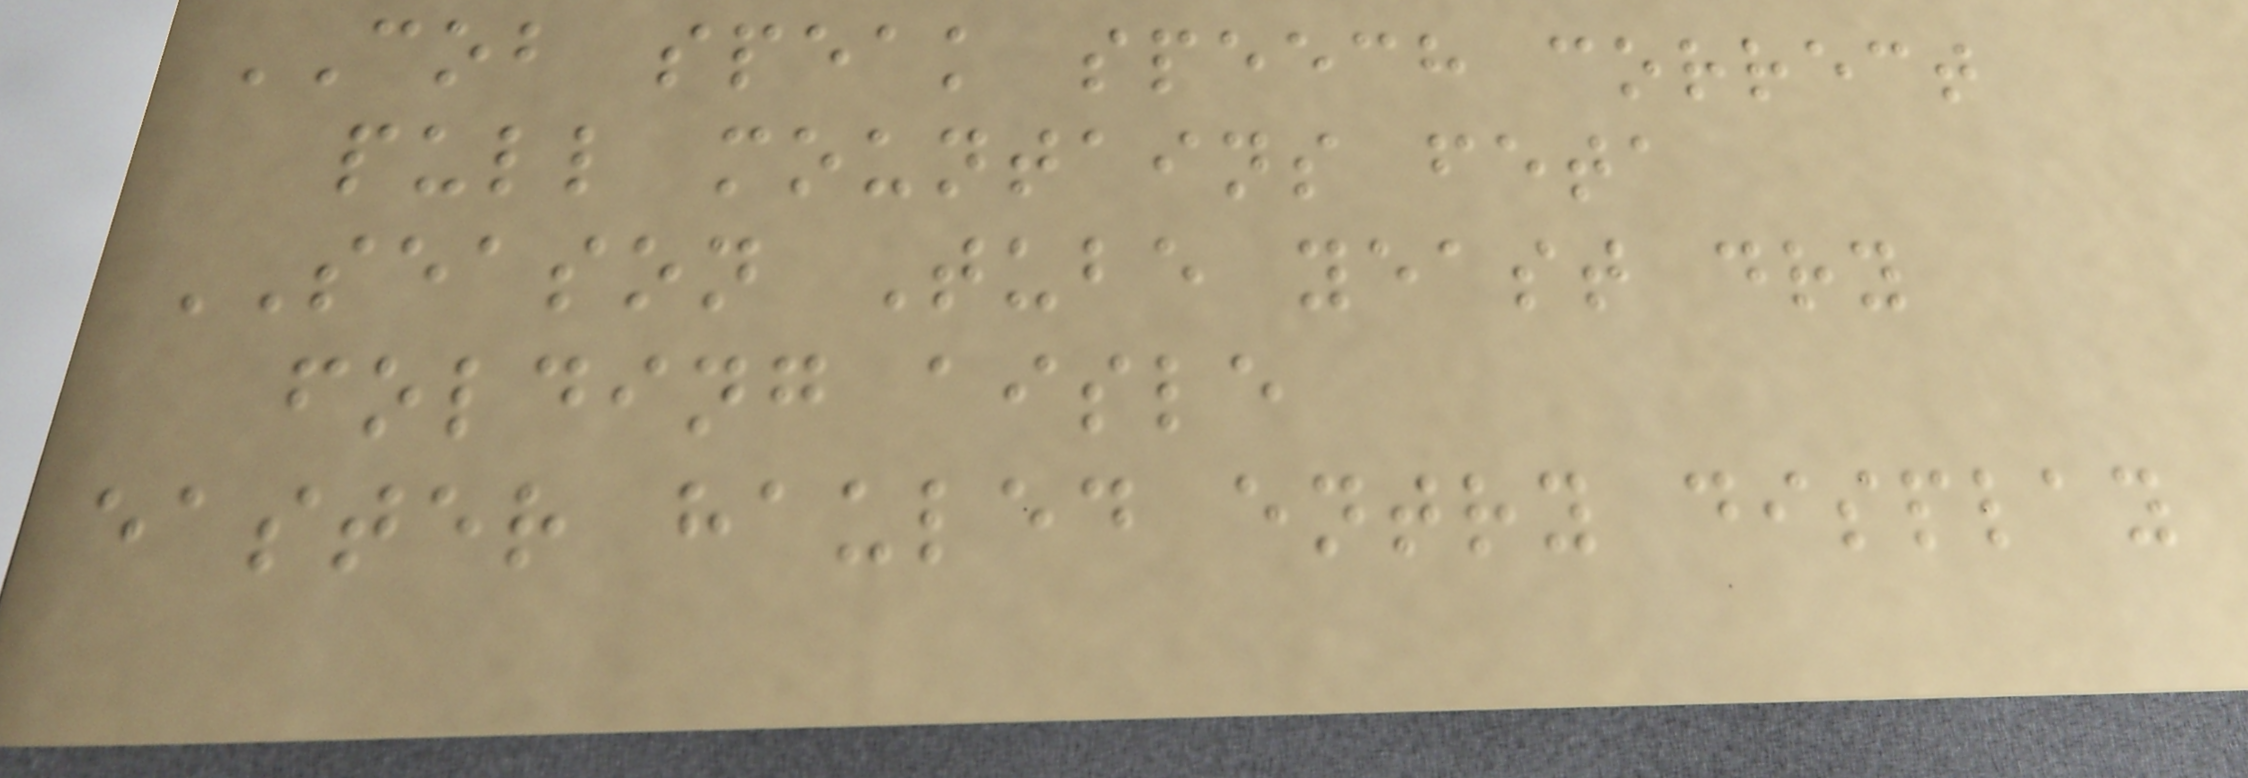COB speak speech correct
pull mountains feta
SEASON Tube yeast dry
folding aisle
easter hauled entry display
